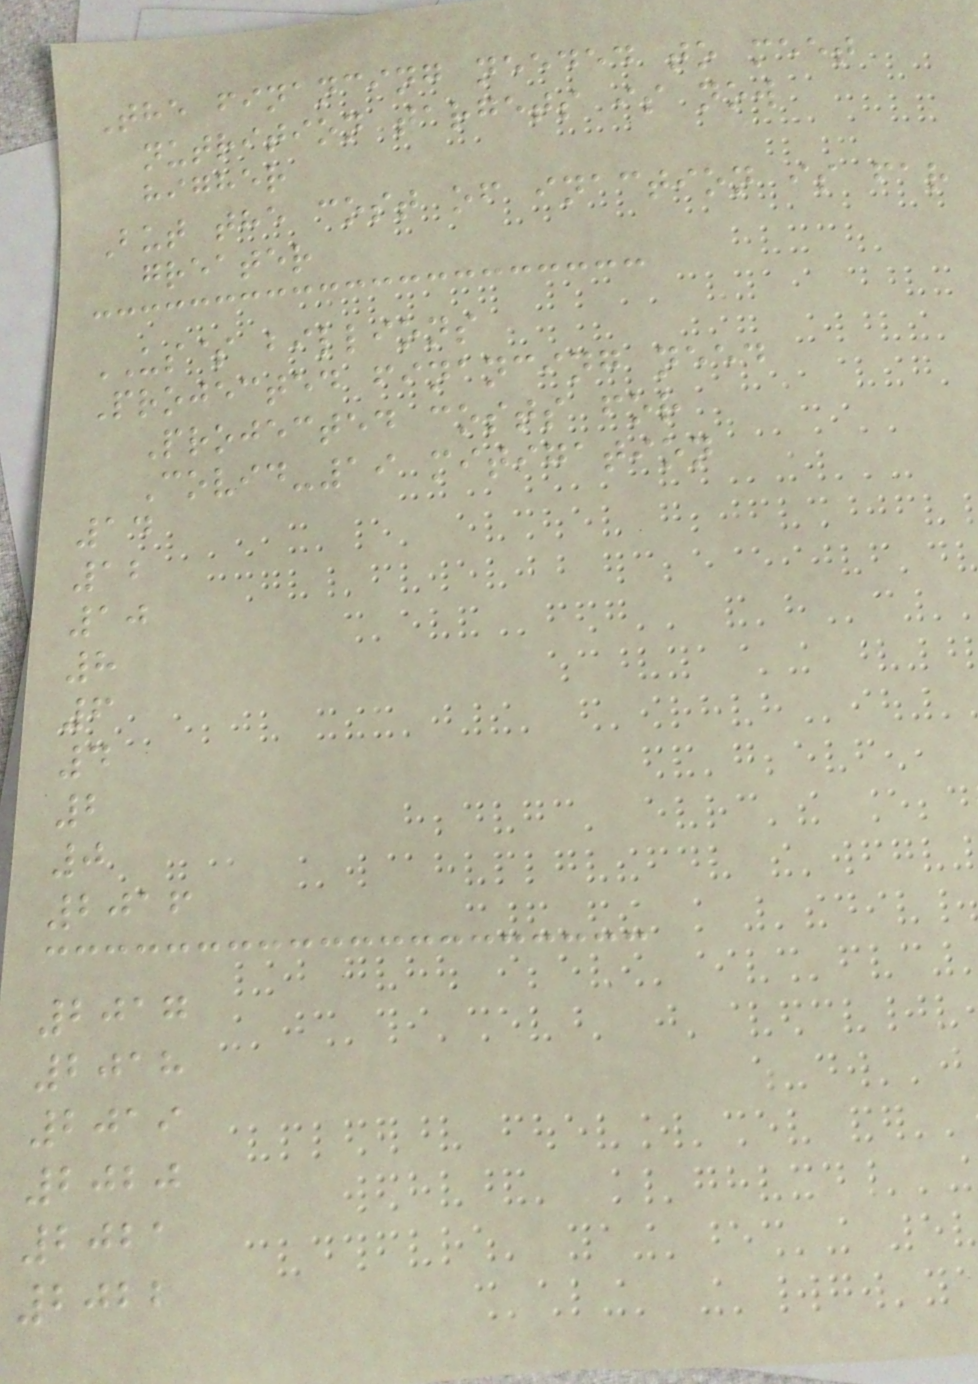The financing needed to meet
nutrition targets is now
higher
But the cost of inaction is far
greater
US$ billions
Projected financing need
Projected costs for
Covid-19 mitigation
14
12
10
8
6
4
2
0
2016
2017
2018
2019
2020
2021
2022
